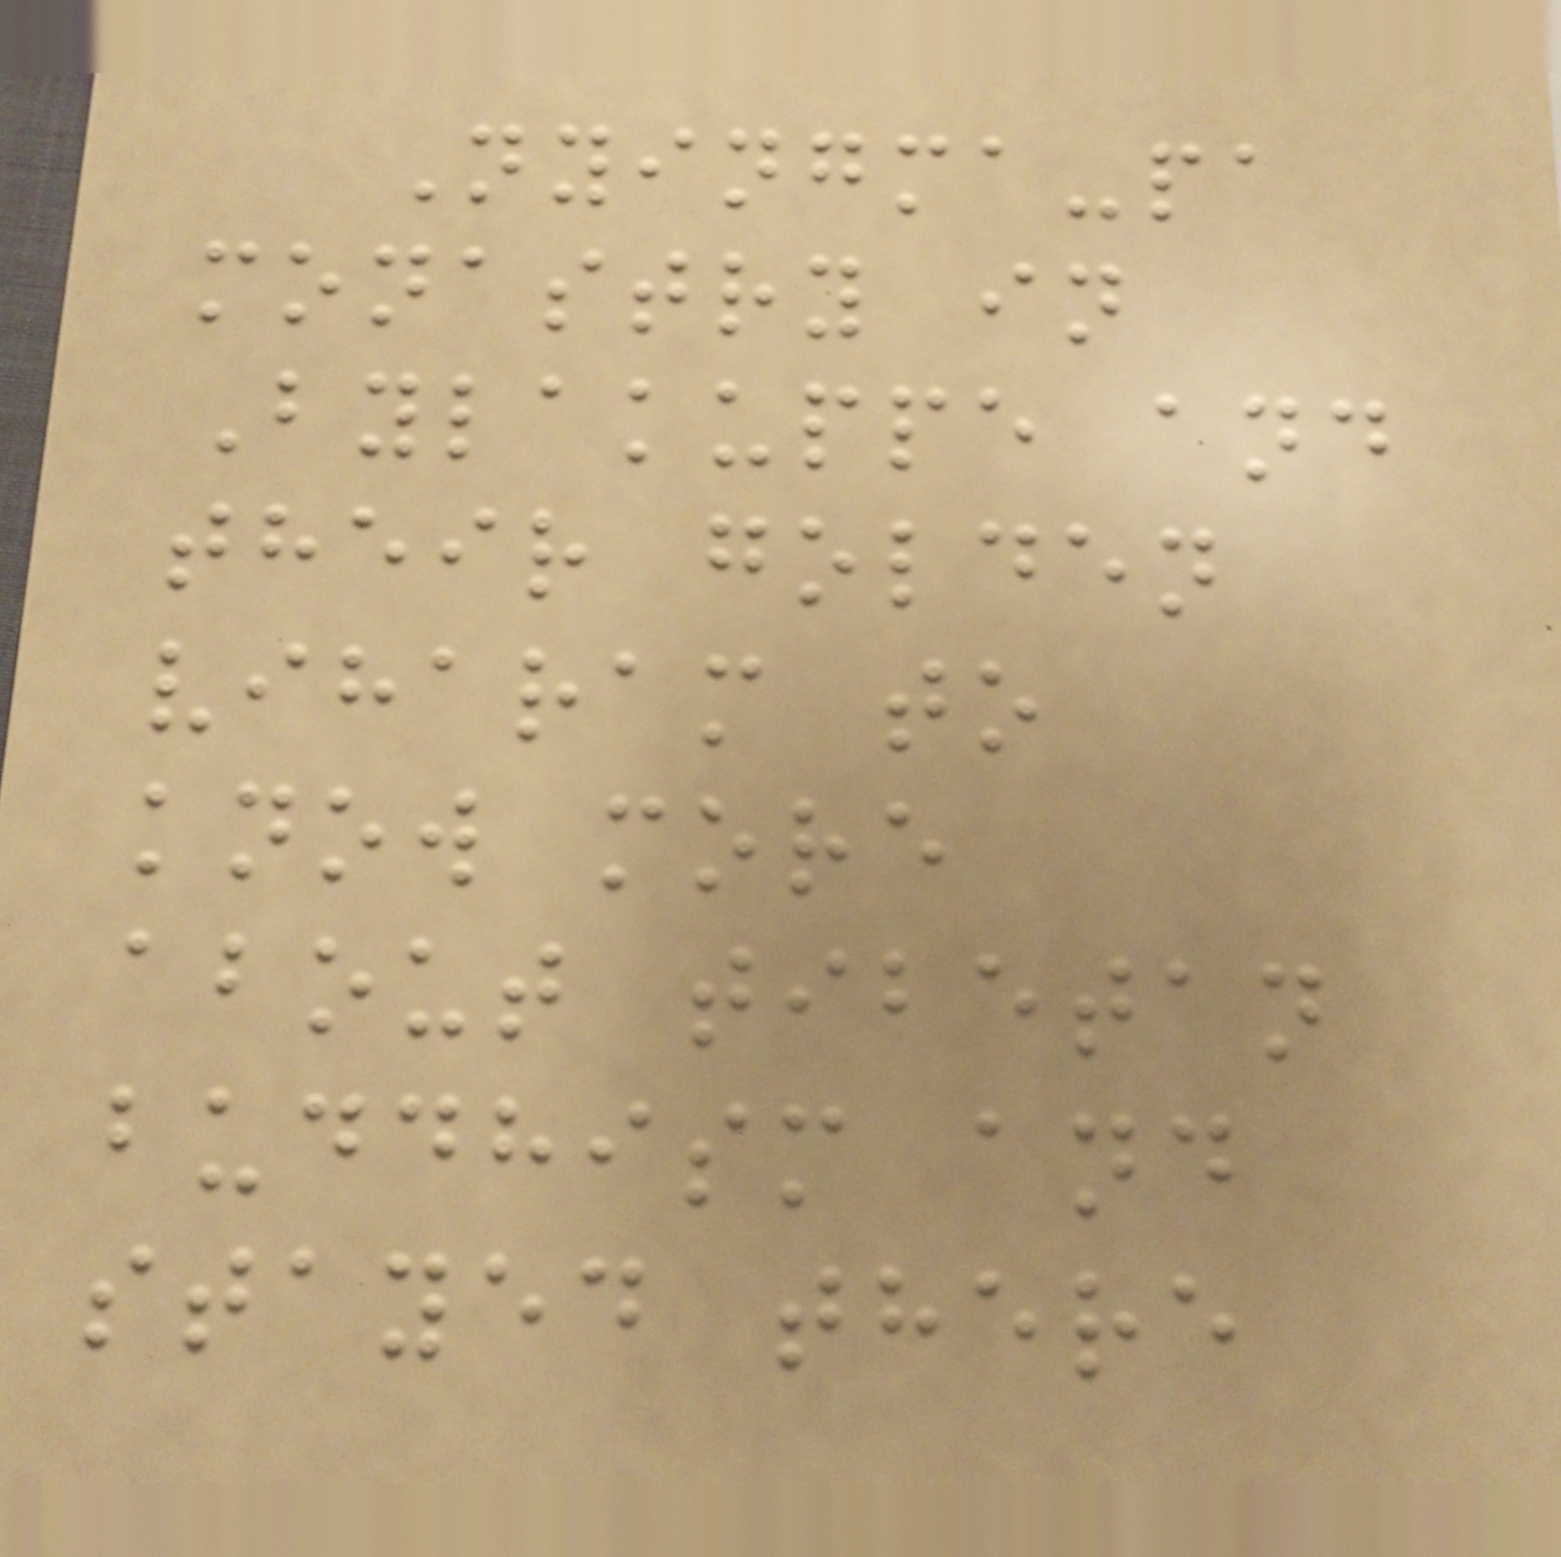Nyingma-pa
monastry in
Bylakuppe and
their golden
viharam to
know more
about tibetan
buddhism and
stayed there
